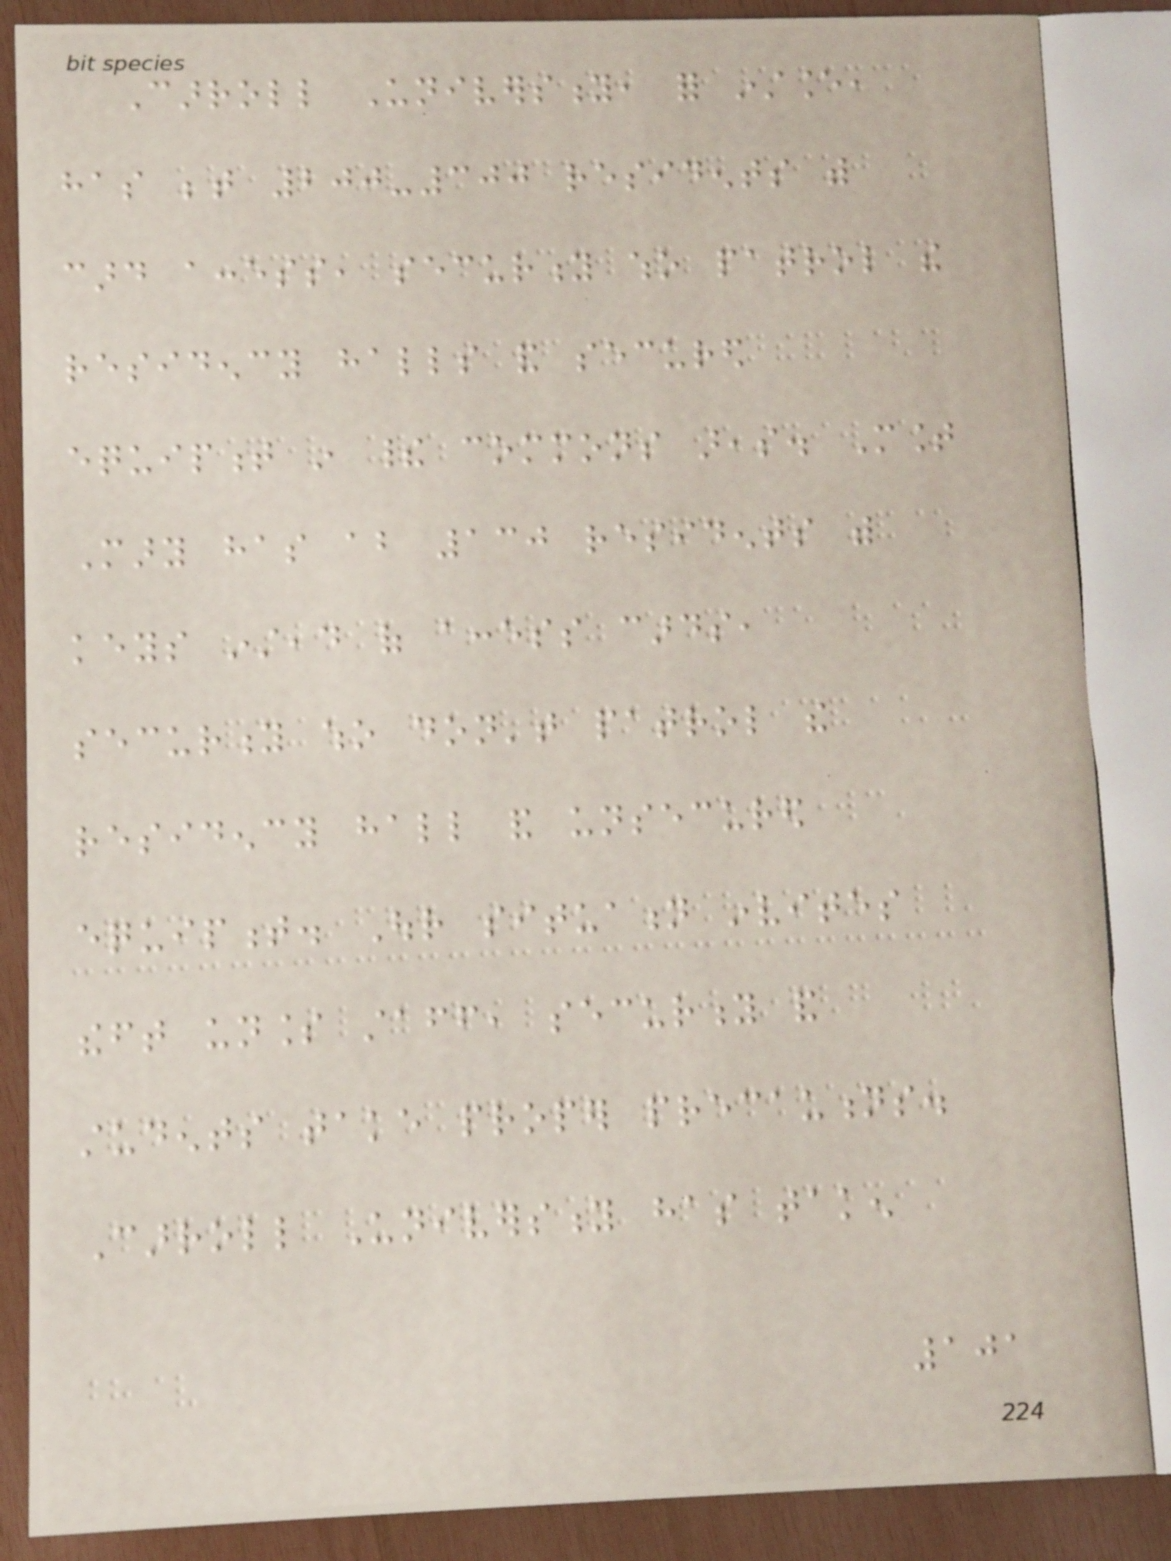Carroll University, for instance,
has between 200-300 residents with
card access, security who patrol the
residency halls and secured
equipment in their commons areas. Mount
Mary has about 130 residents with
keys instead of access cards,
security who don't patrol the
residency hall and unsecured
equipment. Our situation invites
theft unless staff, security and
students take proper precautions.
Carroll University has taken
101
